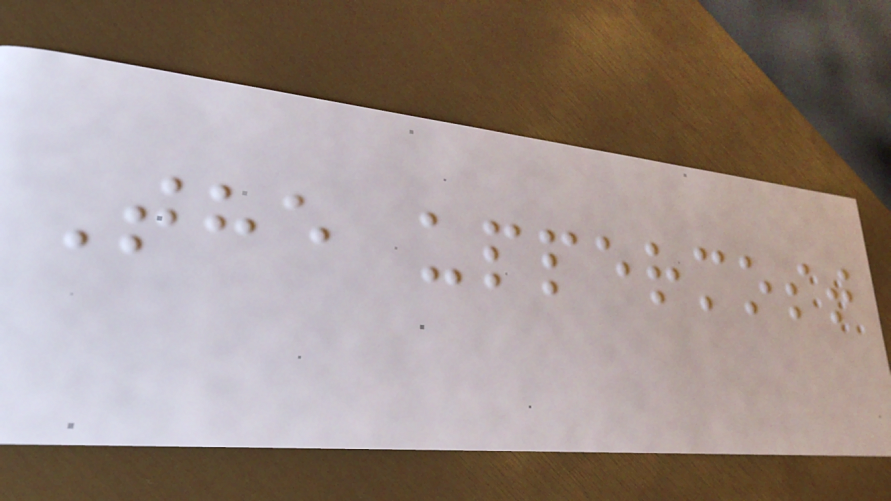The uppermost
